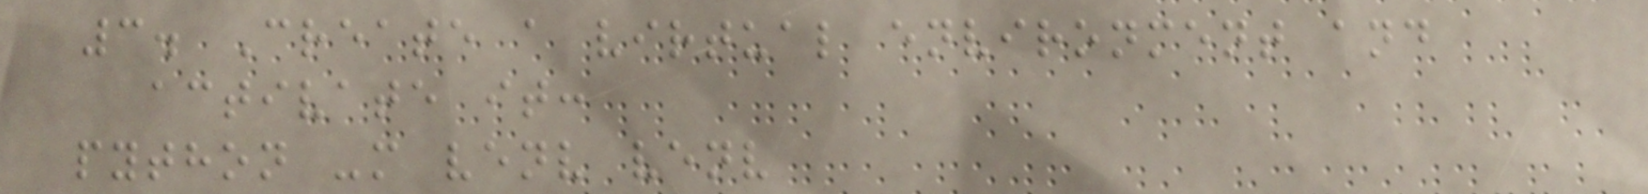3. Create a virtual environment and
activate it:
python -m venv venv
